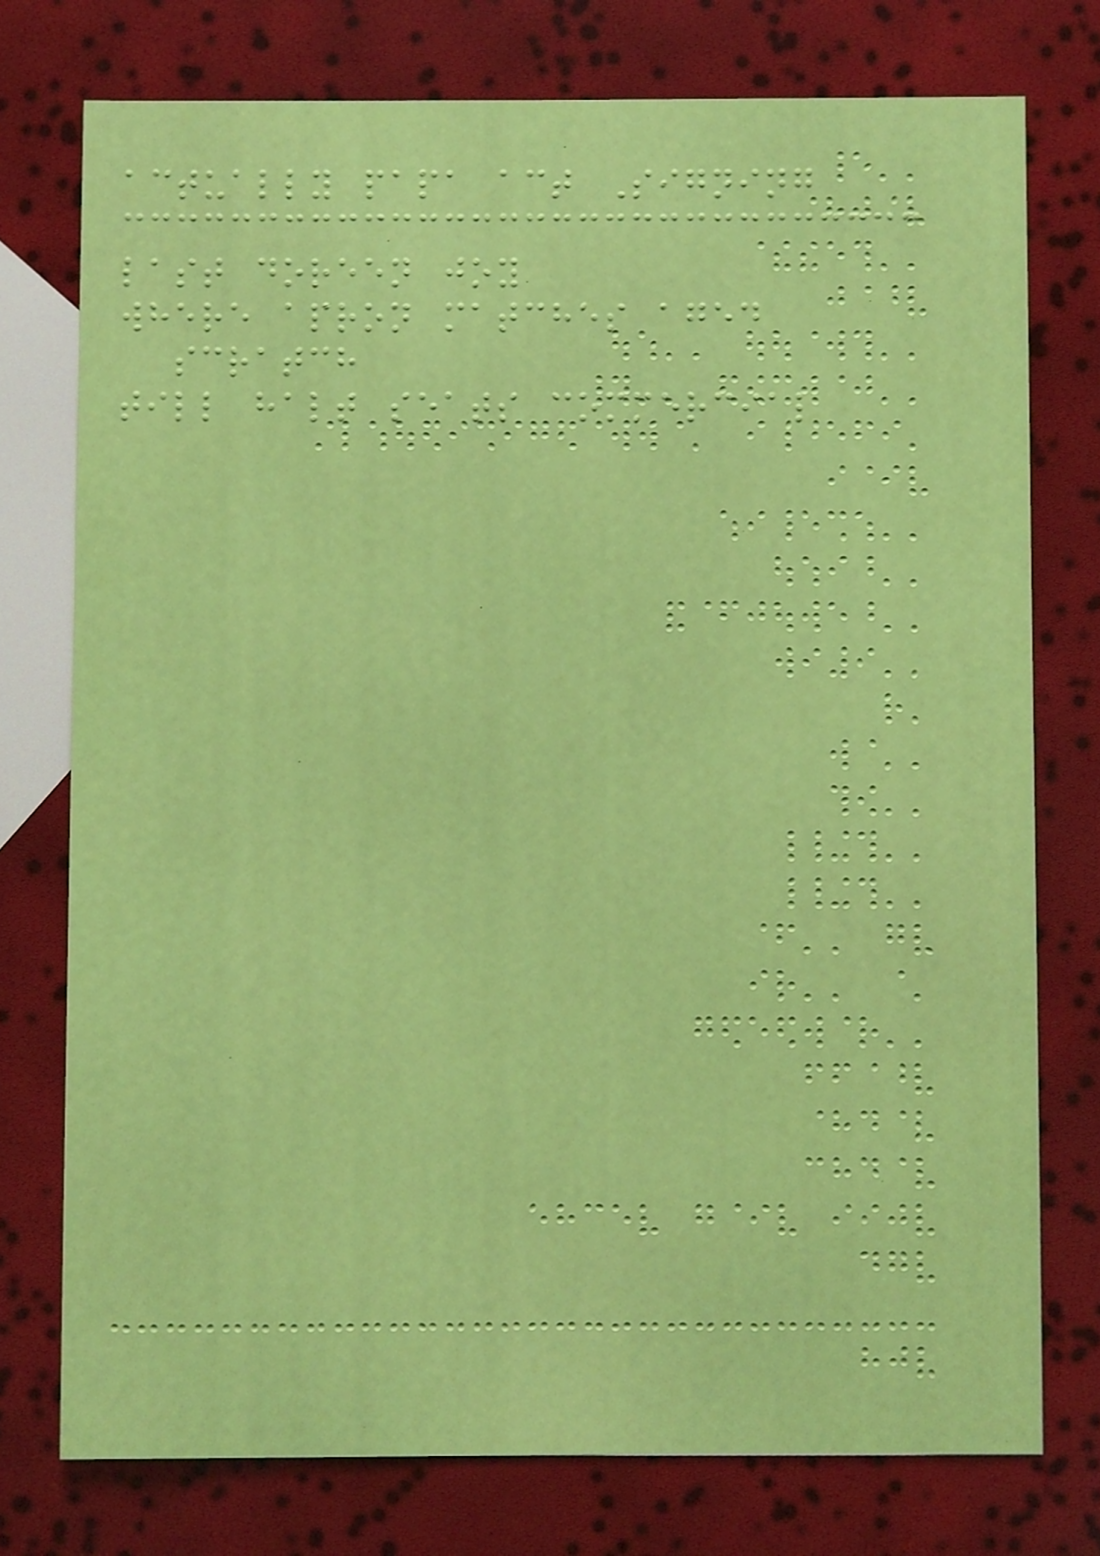actually papa act Signing
last doreen joy
where apron matches aged
scratch
till halt seats commercial
